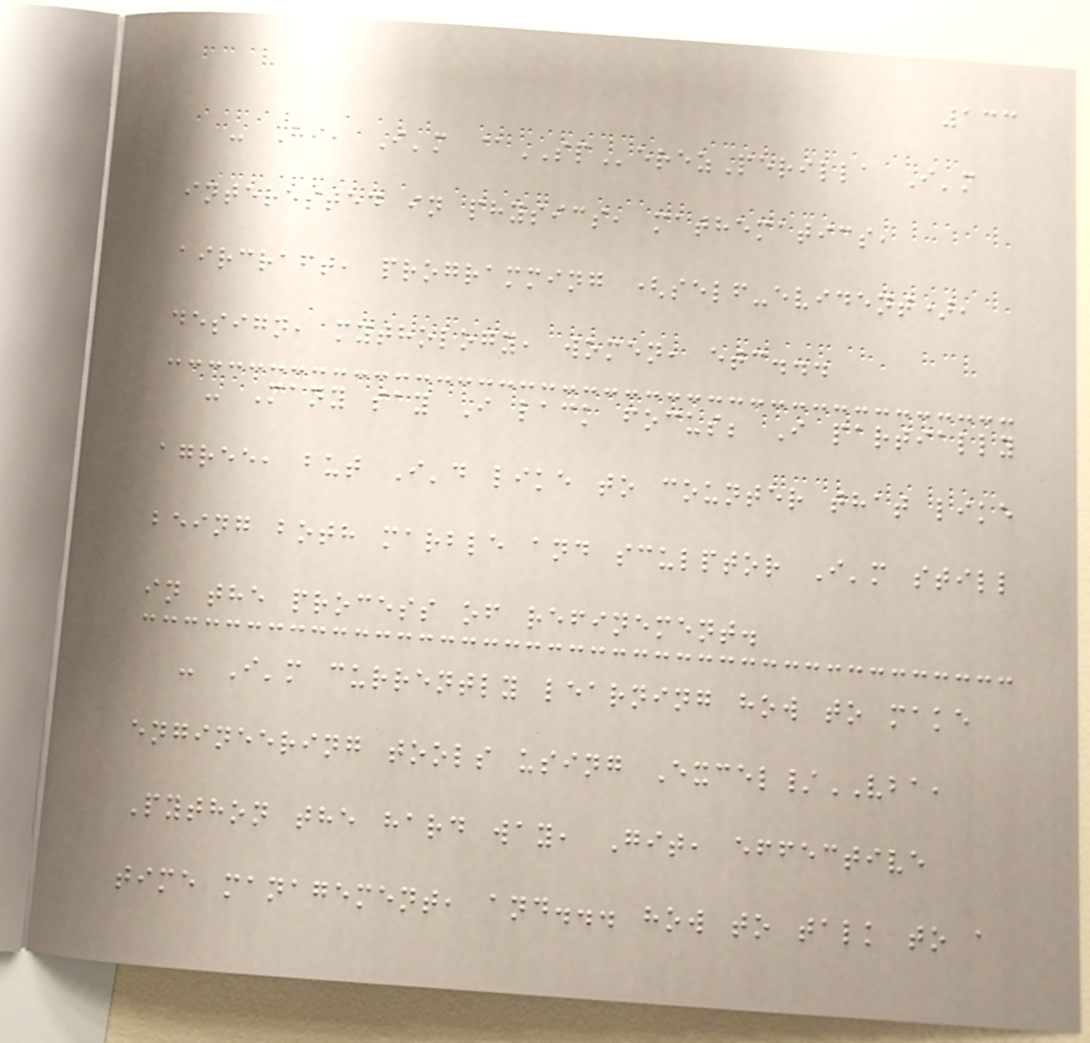133
- Hi, I'm @SPerezPerilla I'm
interested in physics, mathematics,
aircraft, programming (self-evident),
design, mythology, women, etc...
- Many say I lack focus; I partially
agree, but I'd like to counter that like
being both marble and sculptor I'm still
in the process of refinement.
- I'm currently learning how to make
engineering tools using Excel/VBA,
Python the hard way, Git, effective
time management, and... how to talk to a
